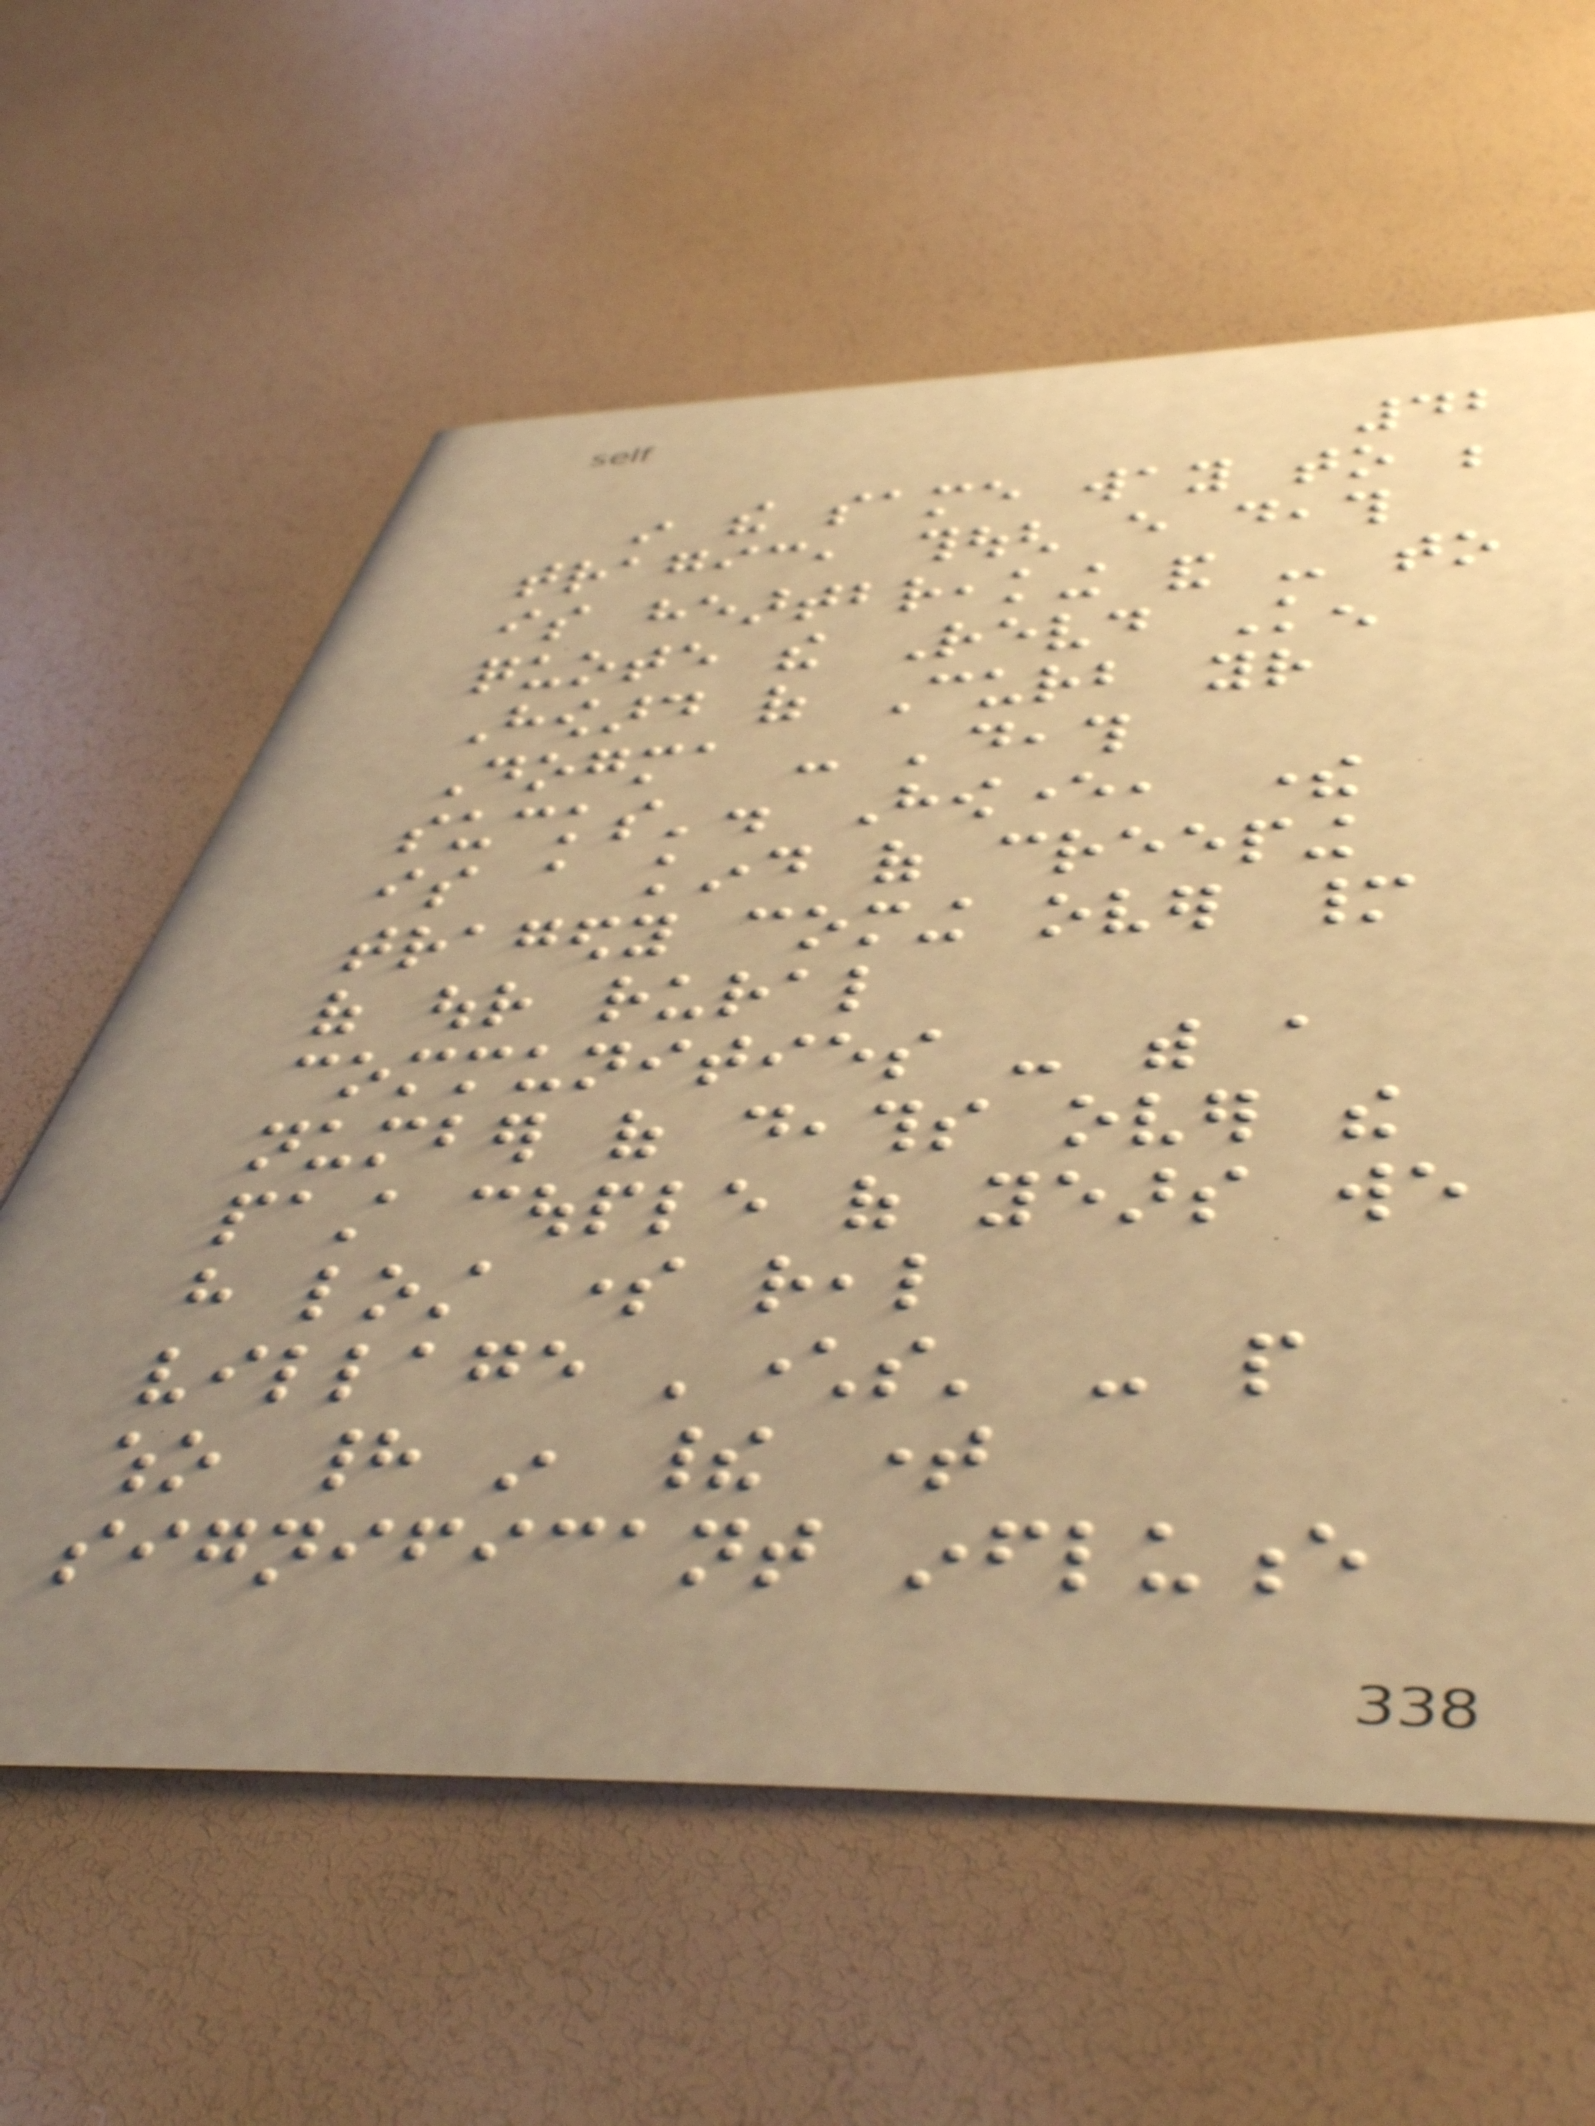42
in the same way to be
tragic, though every death
is heartbreaking and - to
quote the Revd Ken
Howard of Curb your
Dogma - 'death
sucks'. However, there
is a kind of creeping
tragedy coming over many
of our rural
communities - with a
number of deaths over the
past couple of years we
have lost some real
village 'characters' - people
who had in their time
significant influence
